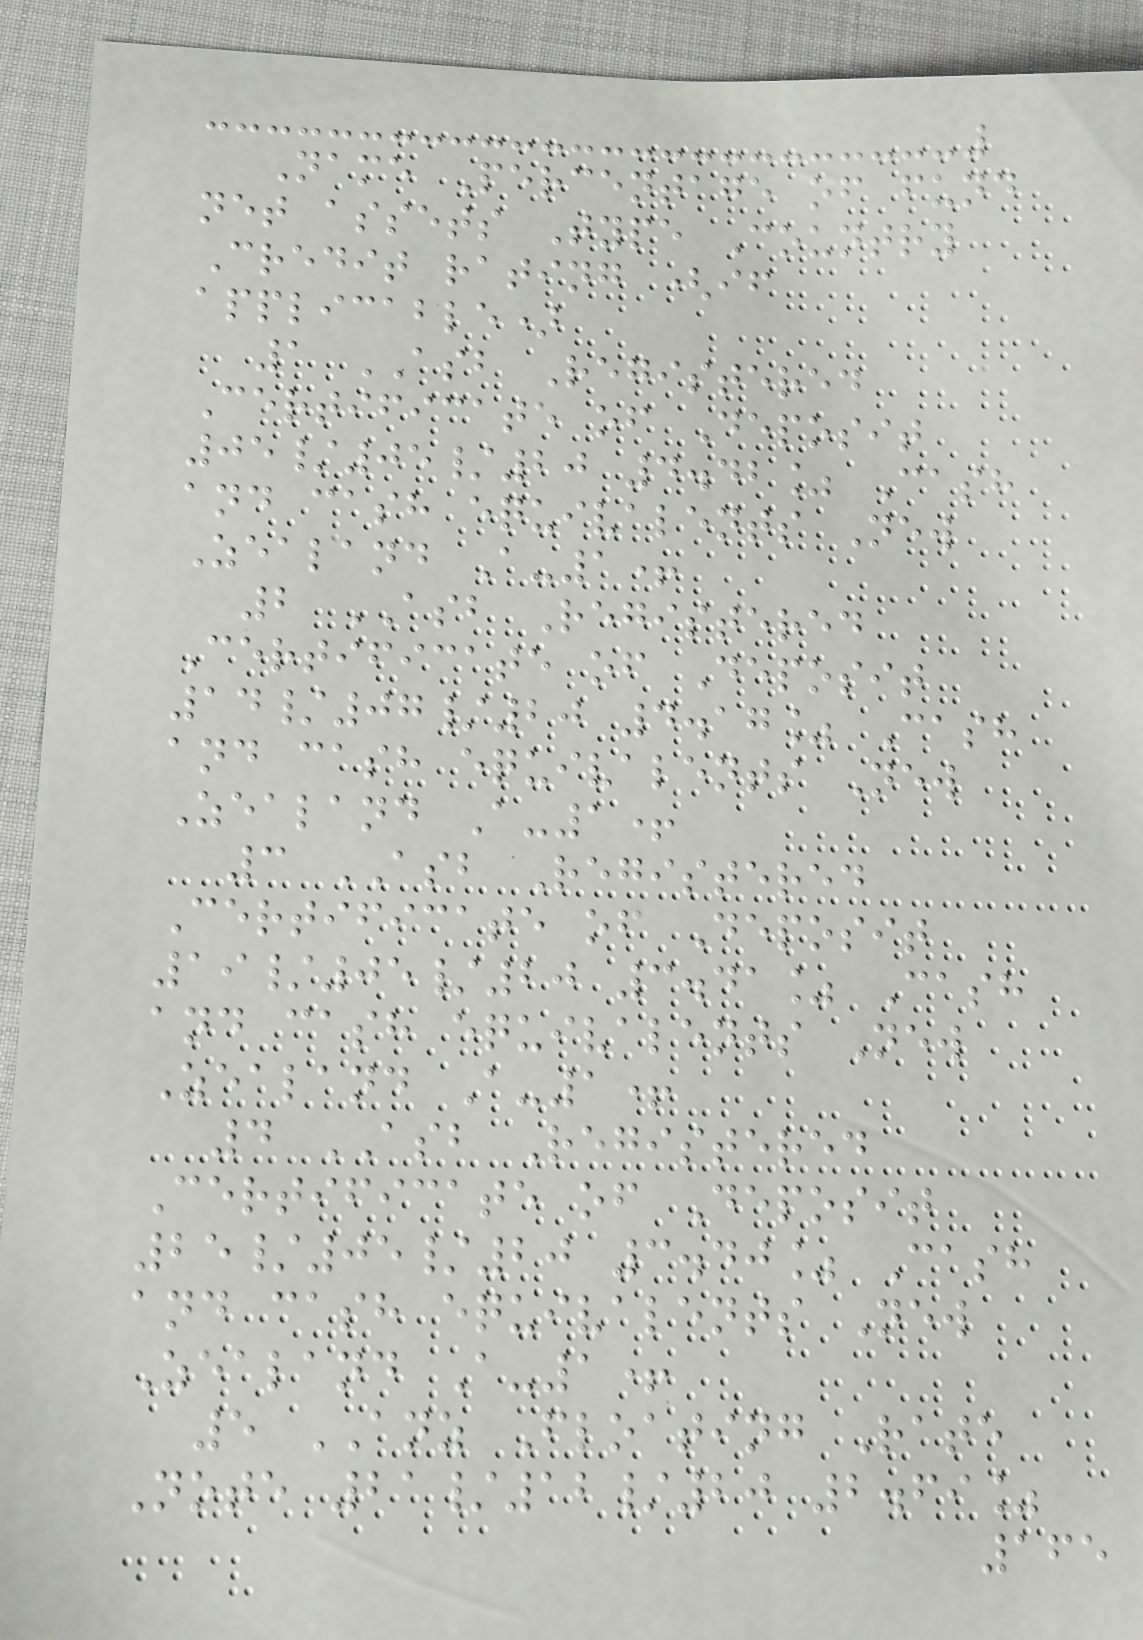Name Percentage of fund
net assets Type Country
Credit rating (if
applicable)
1 ASB Registered
Certificate of Deposit
05/05/20 4.42% Cash
and cash equivalents New
Zealand A-1+
2 ASB Registered
Certificate of Deposit
14/07/20 4.17% Cash
and cash equivalents New
Zealand A-1+
3 ASB Registered
Certificate of Deposit
19/05/20 3.41% Cash
and cash equivalents New
Zealand A-1+
4 ASB Registered
Certificate of Deposit
25/05/20 3.40% Cash
and cash equivalents New
Zealand A-1+
5 ANZ Floating Rate
Note 21/12/20 2.69%
165
